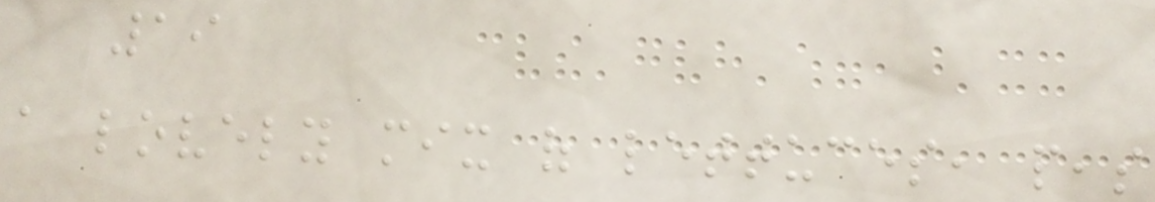19
a lovely mix of lettuces, peas
